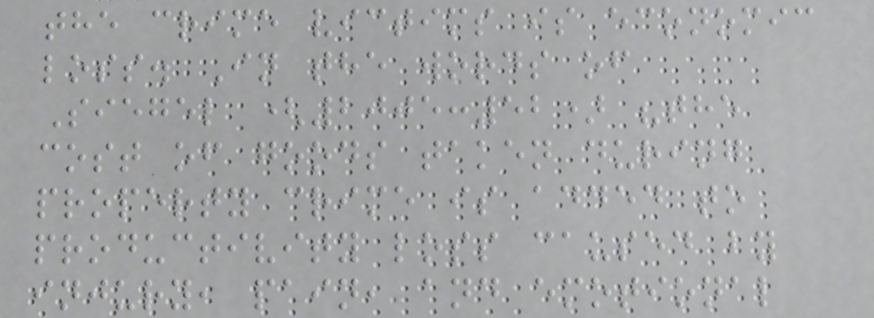the crime victims is economic
loss. In the words of
Siegel (2005:52) "the
cost of goods taken during
property crime is added to
productivity loss caused by
injury, pain, and emotional
